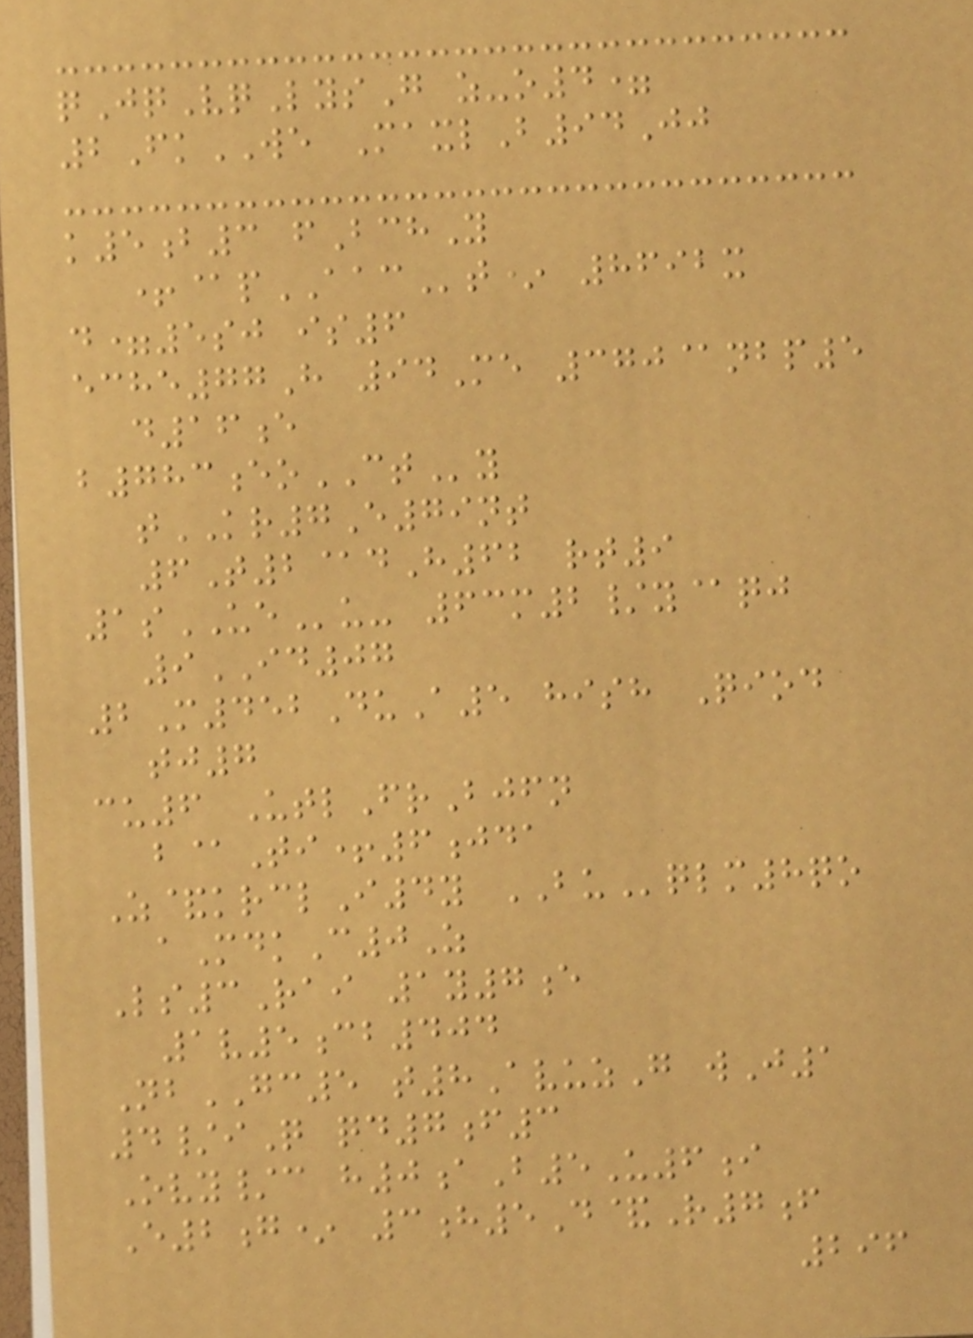qJqVqLysG z-o4=
2FkWE MaxlB94Jj
k5b3 fBchY
+@pAACt* 8692x
d=5sj is6
eche77H 94Me 370@nbp5
d16e
b783eoCTy
tKR7E79nt
6T2@dH62 rt9
1sUEu- 63m2/y@qj
9ID07
2M452DuA5 hish Qiod
tj7
cu6 UtlFrBjfn
b@Ti+6jda
Z&krclI4y BUqlm8qo
aMdkC0Z
Ls3Rai 1y7e
1v5cb404
NbGC5 t8AvuzG wJ1
4/iQ qd7f3
Ovy/c h0aB5U6i
E2g* 3h5D&R7f
296
